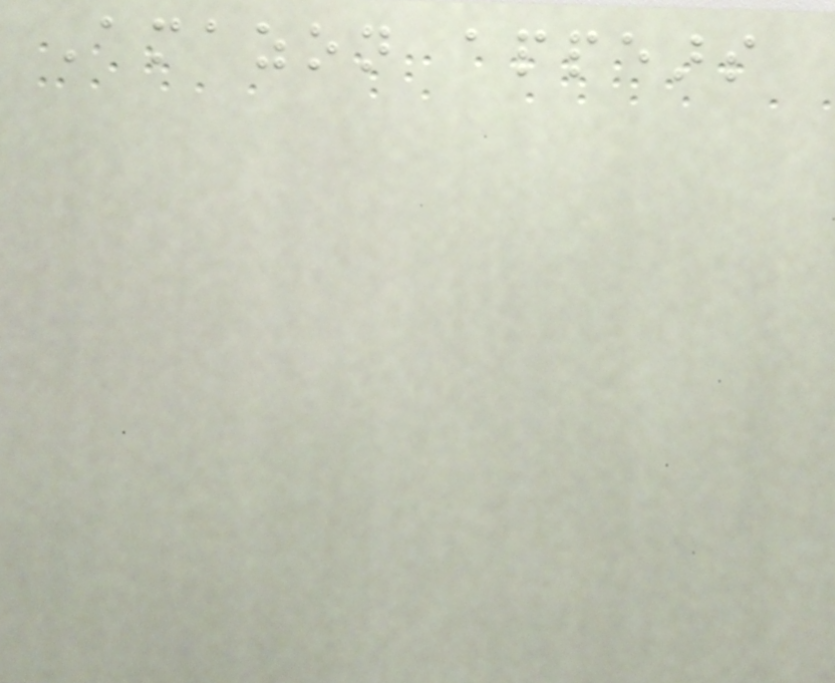Amazon appears
